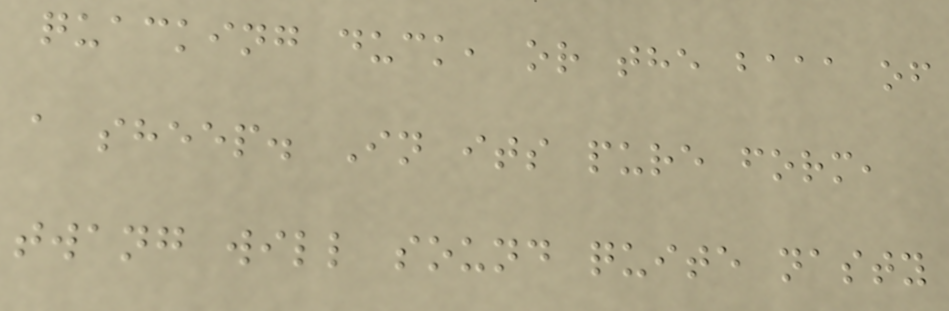quacking duck, or the baaa of
a sheep. In its pure form,
twang will sound quite nasty
